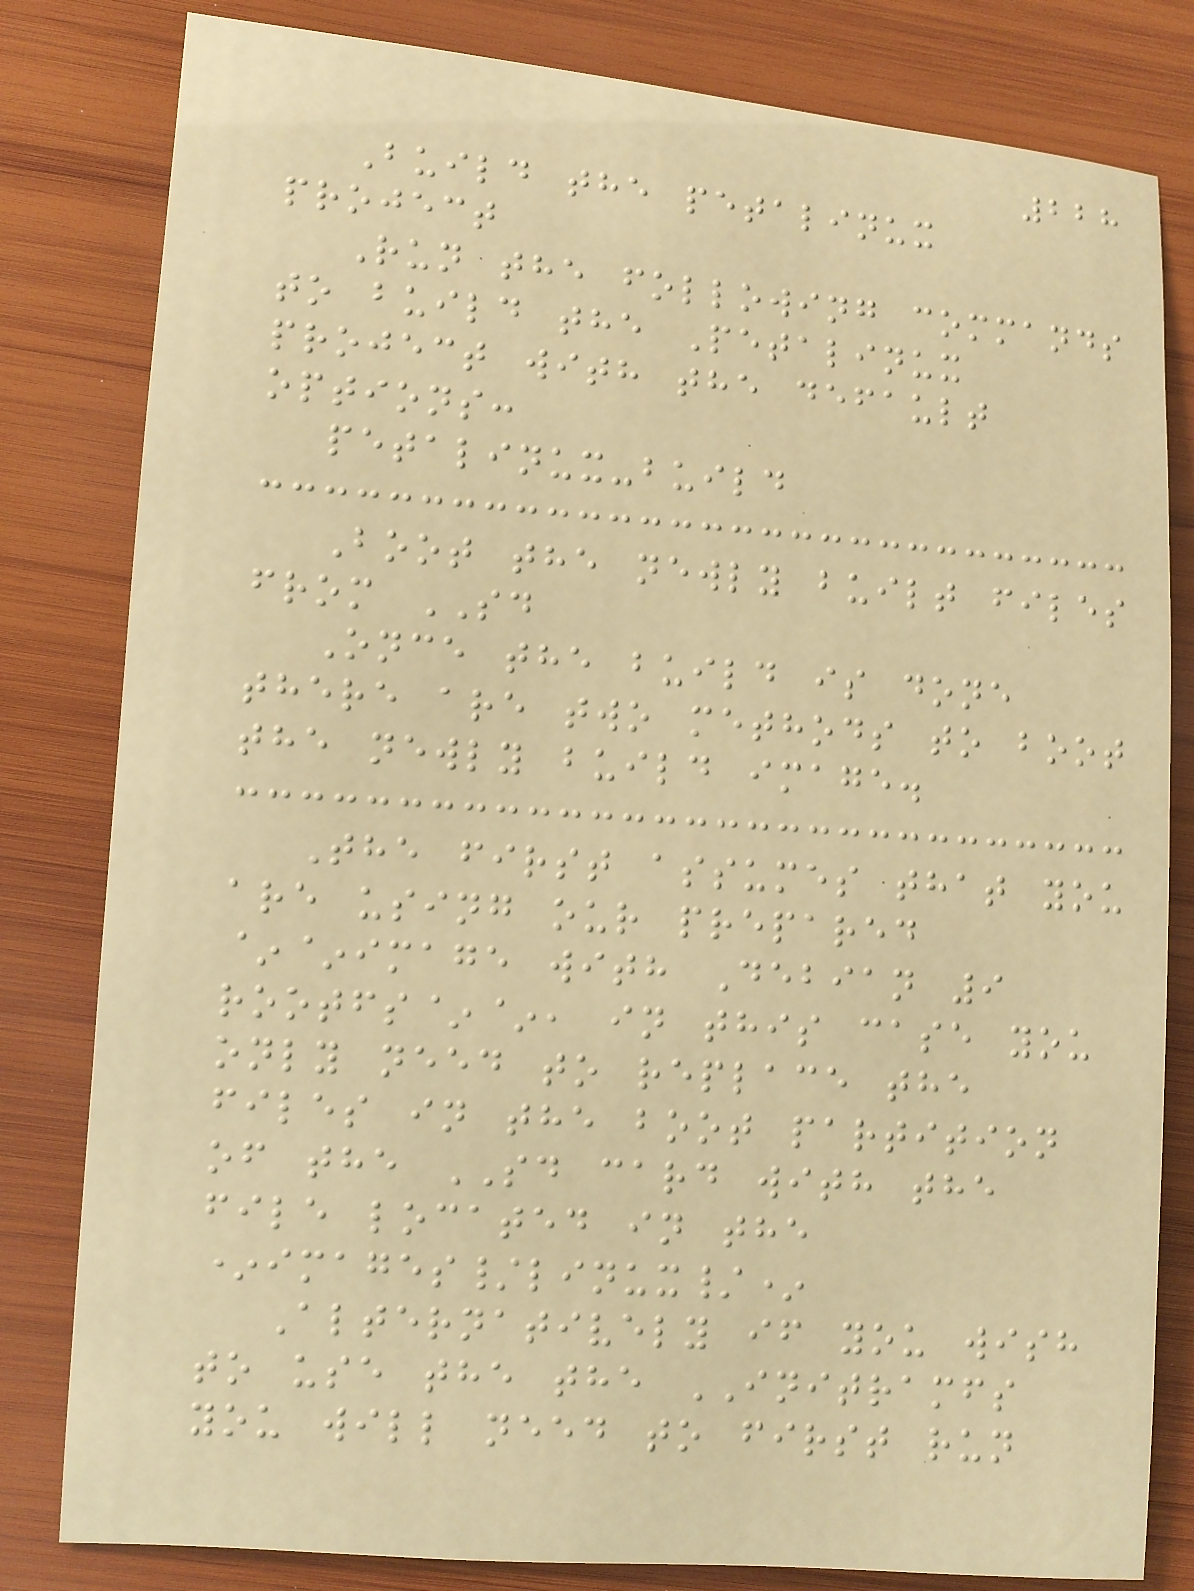228
Build the petalinux
project
Run the following commands
to build the Petalinux
project with the default
options:
petalinux-build
Boot the newly built files
from SD
Once the build is done
there are two methods to boot
the newly build image.
The first assumes that you
are using our prepared
~~image with Debian 9
rootfs~~, in this case you
only need to replace the
files in the boot partition
of the SD card with the
file located in the
*images/linux/*
Alternatively if you wish
to use the the INITRAMFS
you will need to first run
